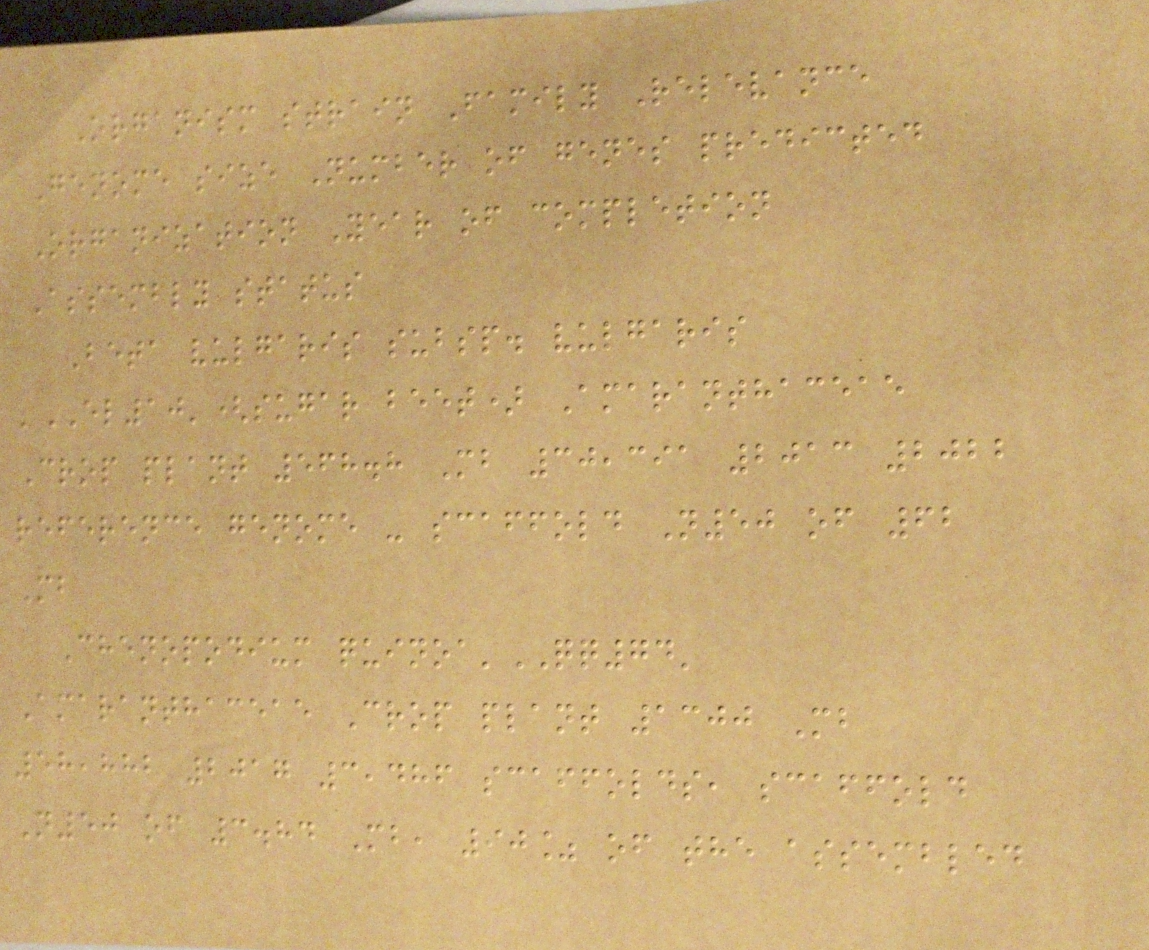Organism strain Family Relevance
Genome size Number of genes predicted
Organization Year of completion
Assembly status
Beta vulgaris subsp. vulgaris
'EL10'(sugar beet) Amaranthaceae
Crop plant 568.8 Mb 30,391 2013 2022
reference genome - scaffold N50 of 62
Mb
Chenopodium quinoa'QQ74'
Amaranthaceae Crop plant 1300 Mb
58,882 2017 3,486 scaffolds, scaffold
N50 of 3.84 Mb, 90% of the assembled
